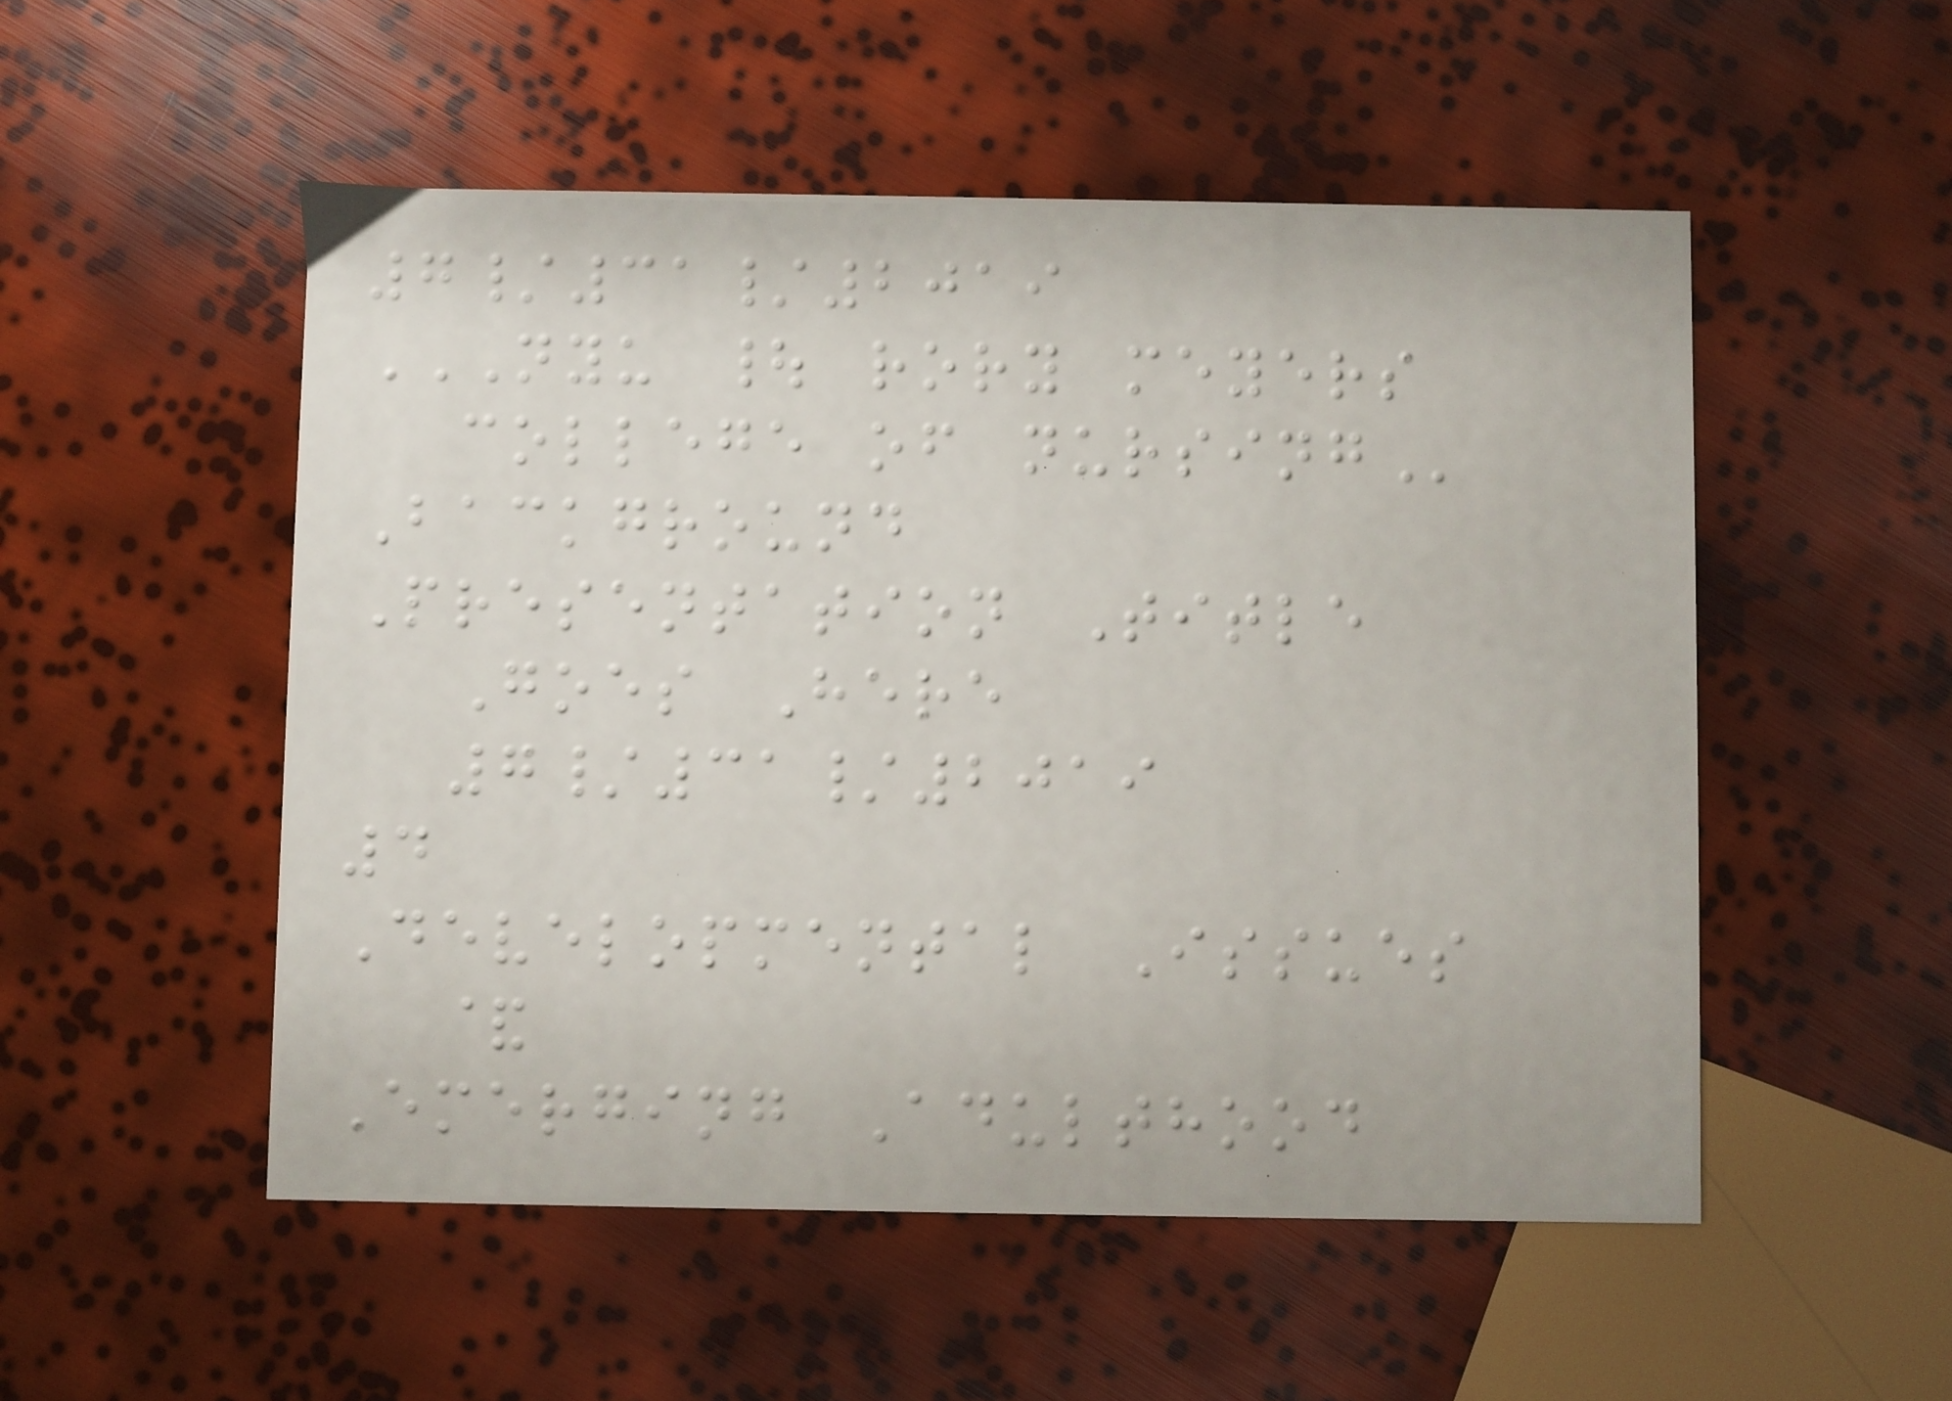7/31/2019
NYU | RORY MEYERS
COLLEGE OF NURSING
Background
Presentation Title
Goes Here
7/31/2019
4
Developmental Issues
&
Emerging Adulthood
